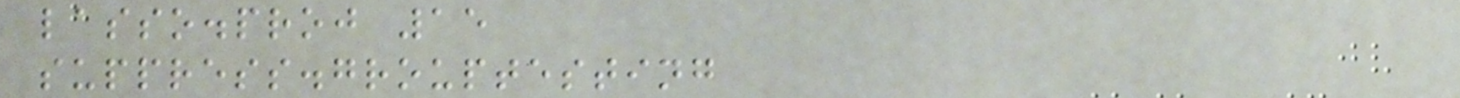lasso.proj 15
suppress.grouptesting
